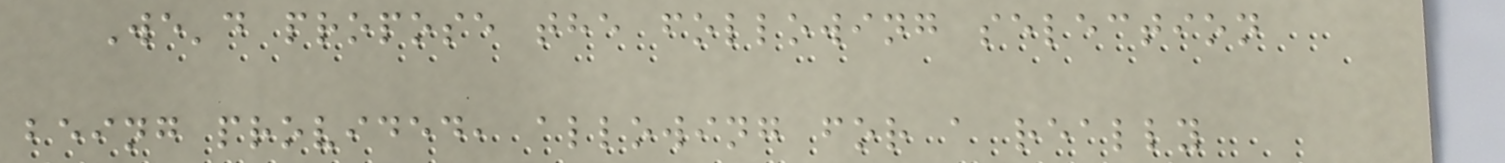We'd propose the following selection
being provided, allowing for a really
